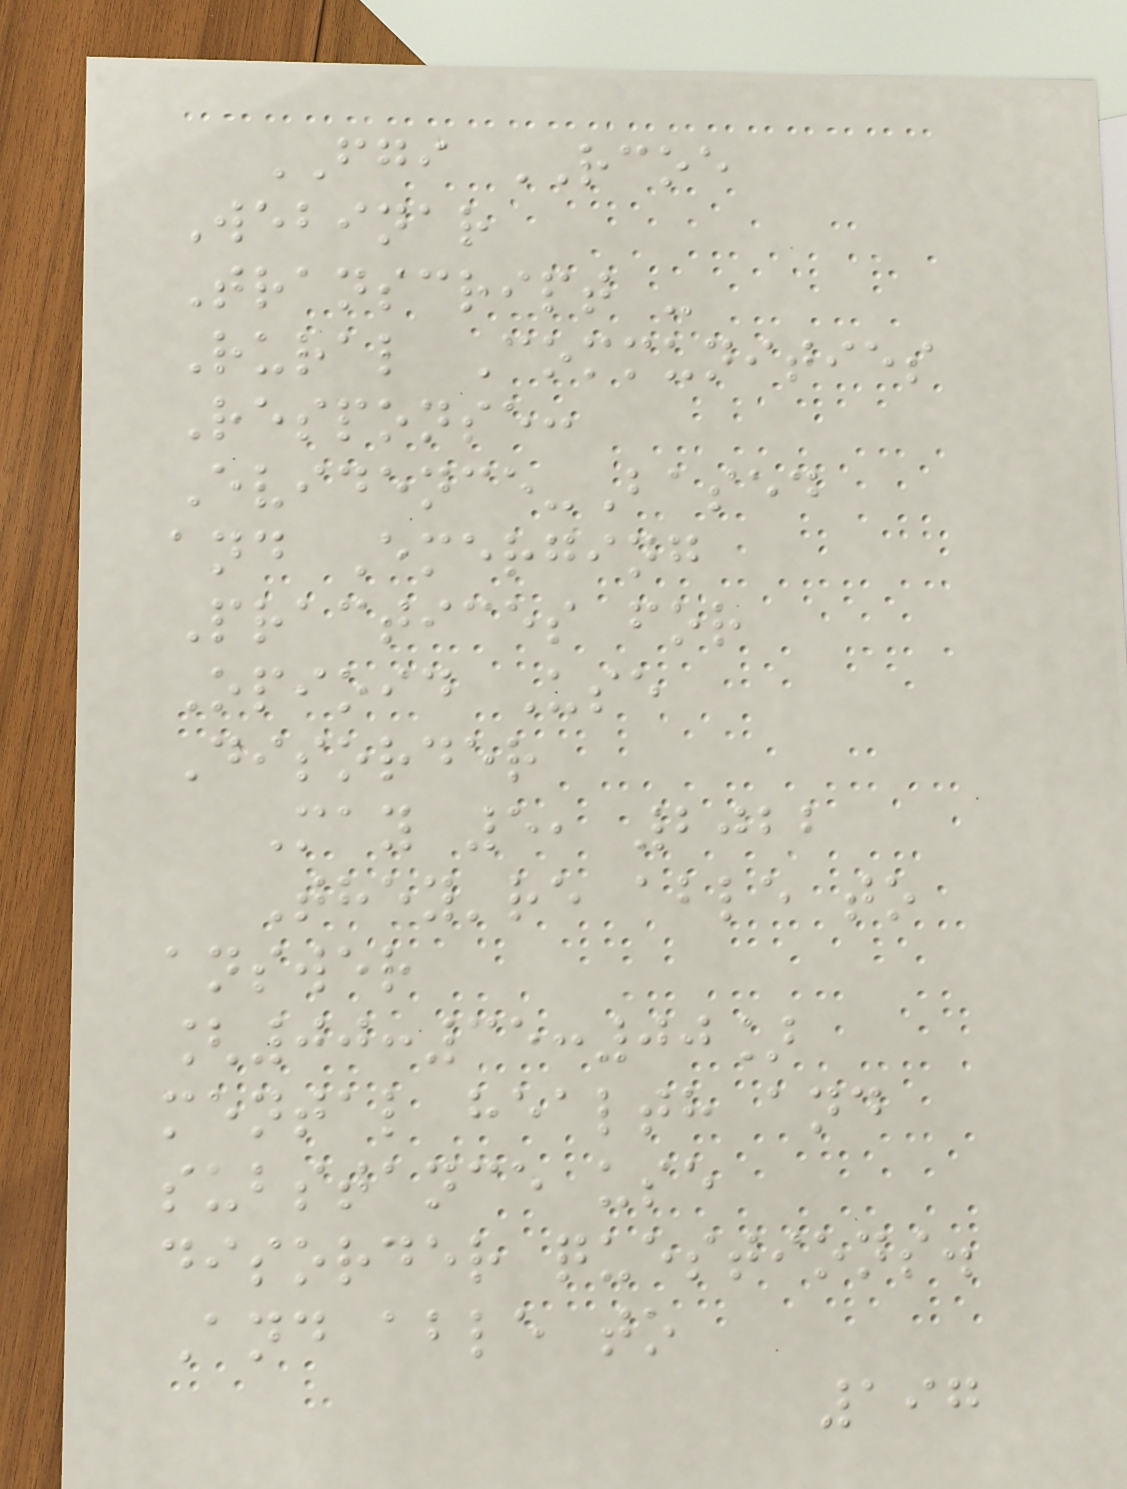FGI RCOE
Webinar
Transcript -
Rural Communities
Response:
Evidence-Based
and Emerging
Practices for
Opioid Use
Disorder
May 5, 2022
They're able to
answer
[00:35:00]
mental health and
substance use
disorder questions.
And able to
197
